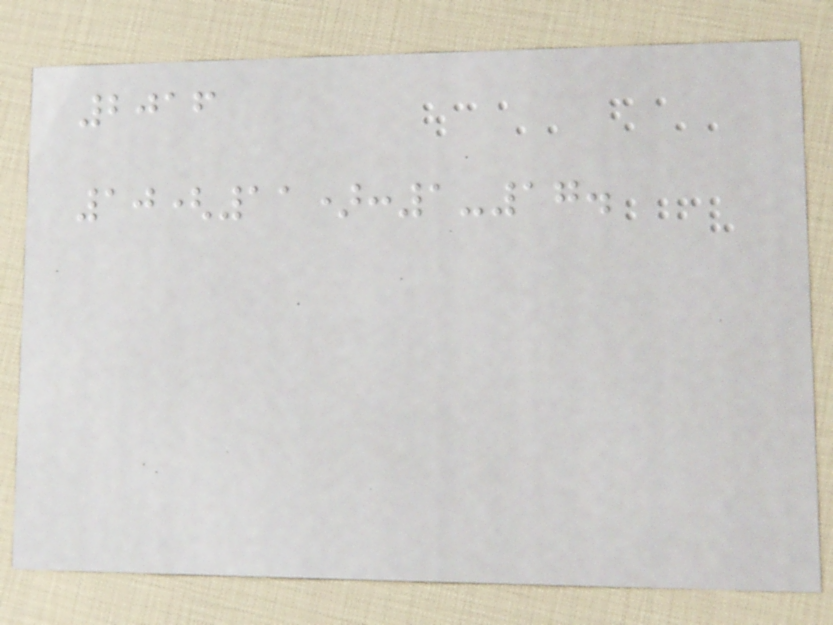2016
10(11):1-17.
